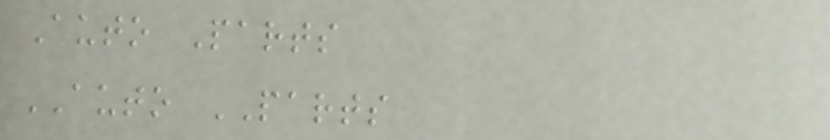Auto Parts
AUTO PARTS
